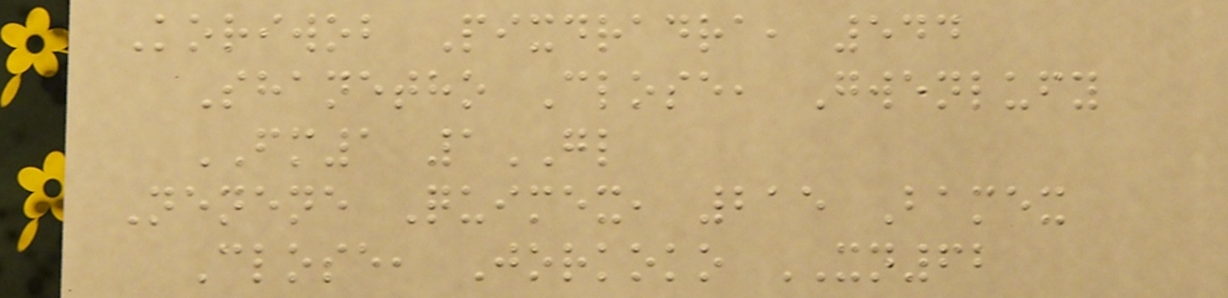Koriwob Pixdradra, 544
Shanetho Close, Gwenlufy
FM1 1GL
Nenene Quimex, 215 Bamex
Close, Jorkoko XN62
